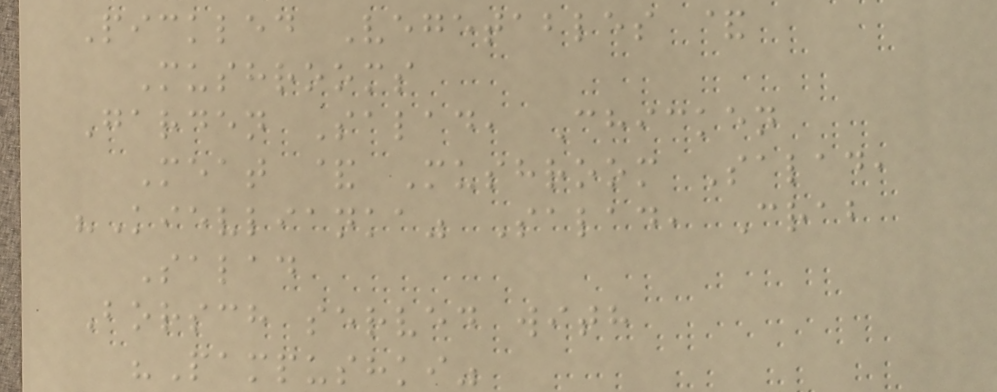Pickled Vegetables &
Mushrooms
Garden Salad, Chicken
Meat & Mushroom Salad,
"Kievlianka" Salad, Crab
Salad
Borsch served with
"Pampushki"
